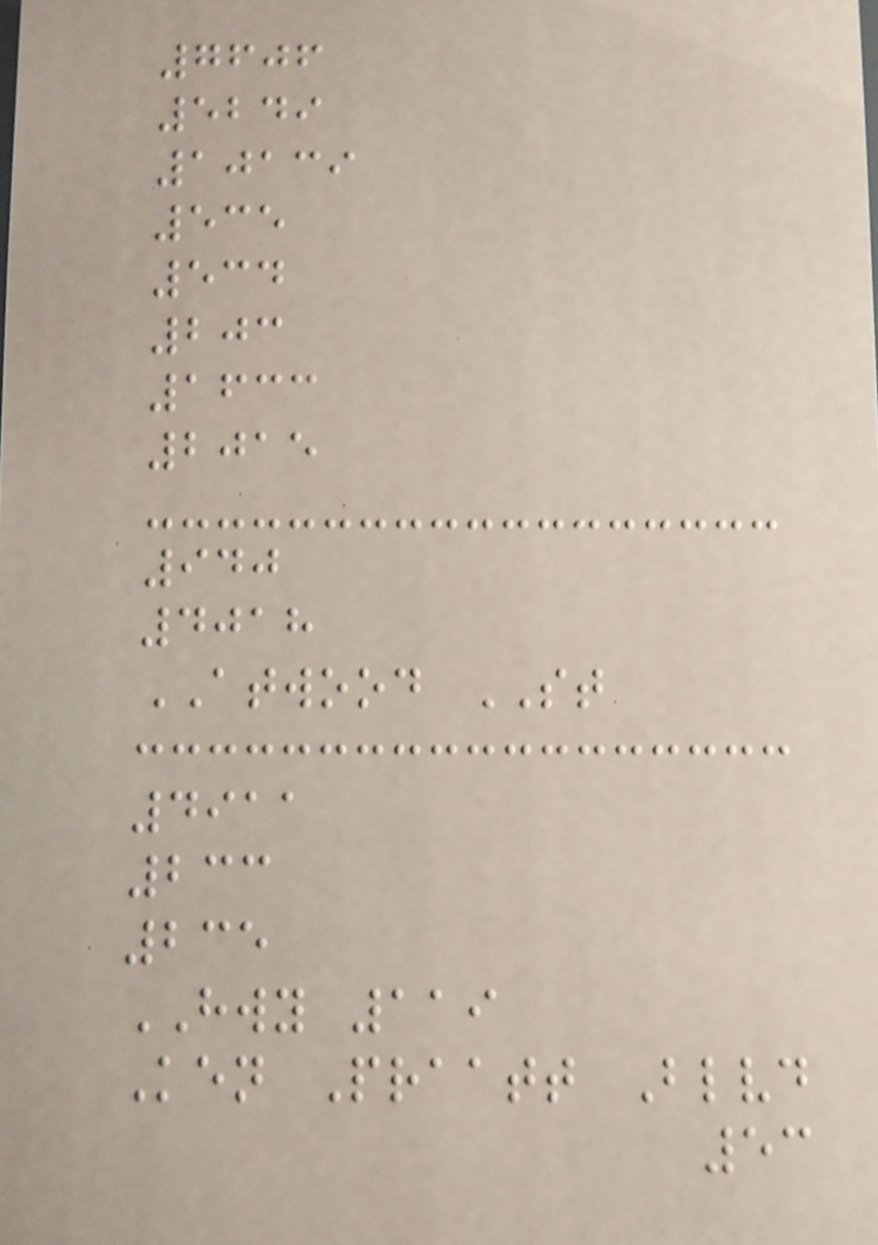7606
5249
10139
535
534
203
1633
2015
940
4018
ATWOOD ST
4911
233
235
HWY 119
Ken Praatt Blvd
53
